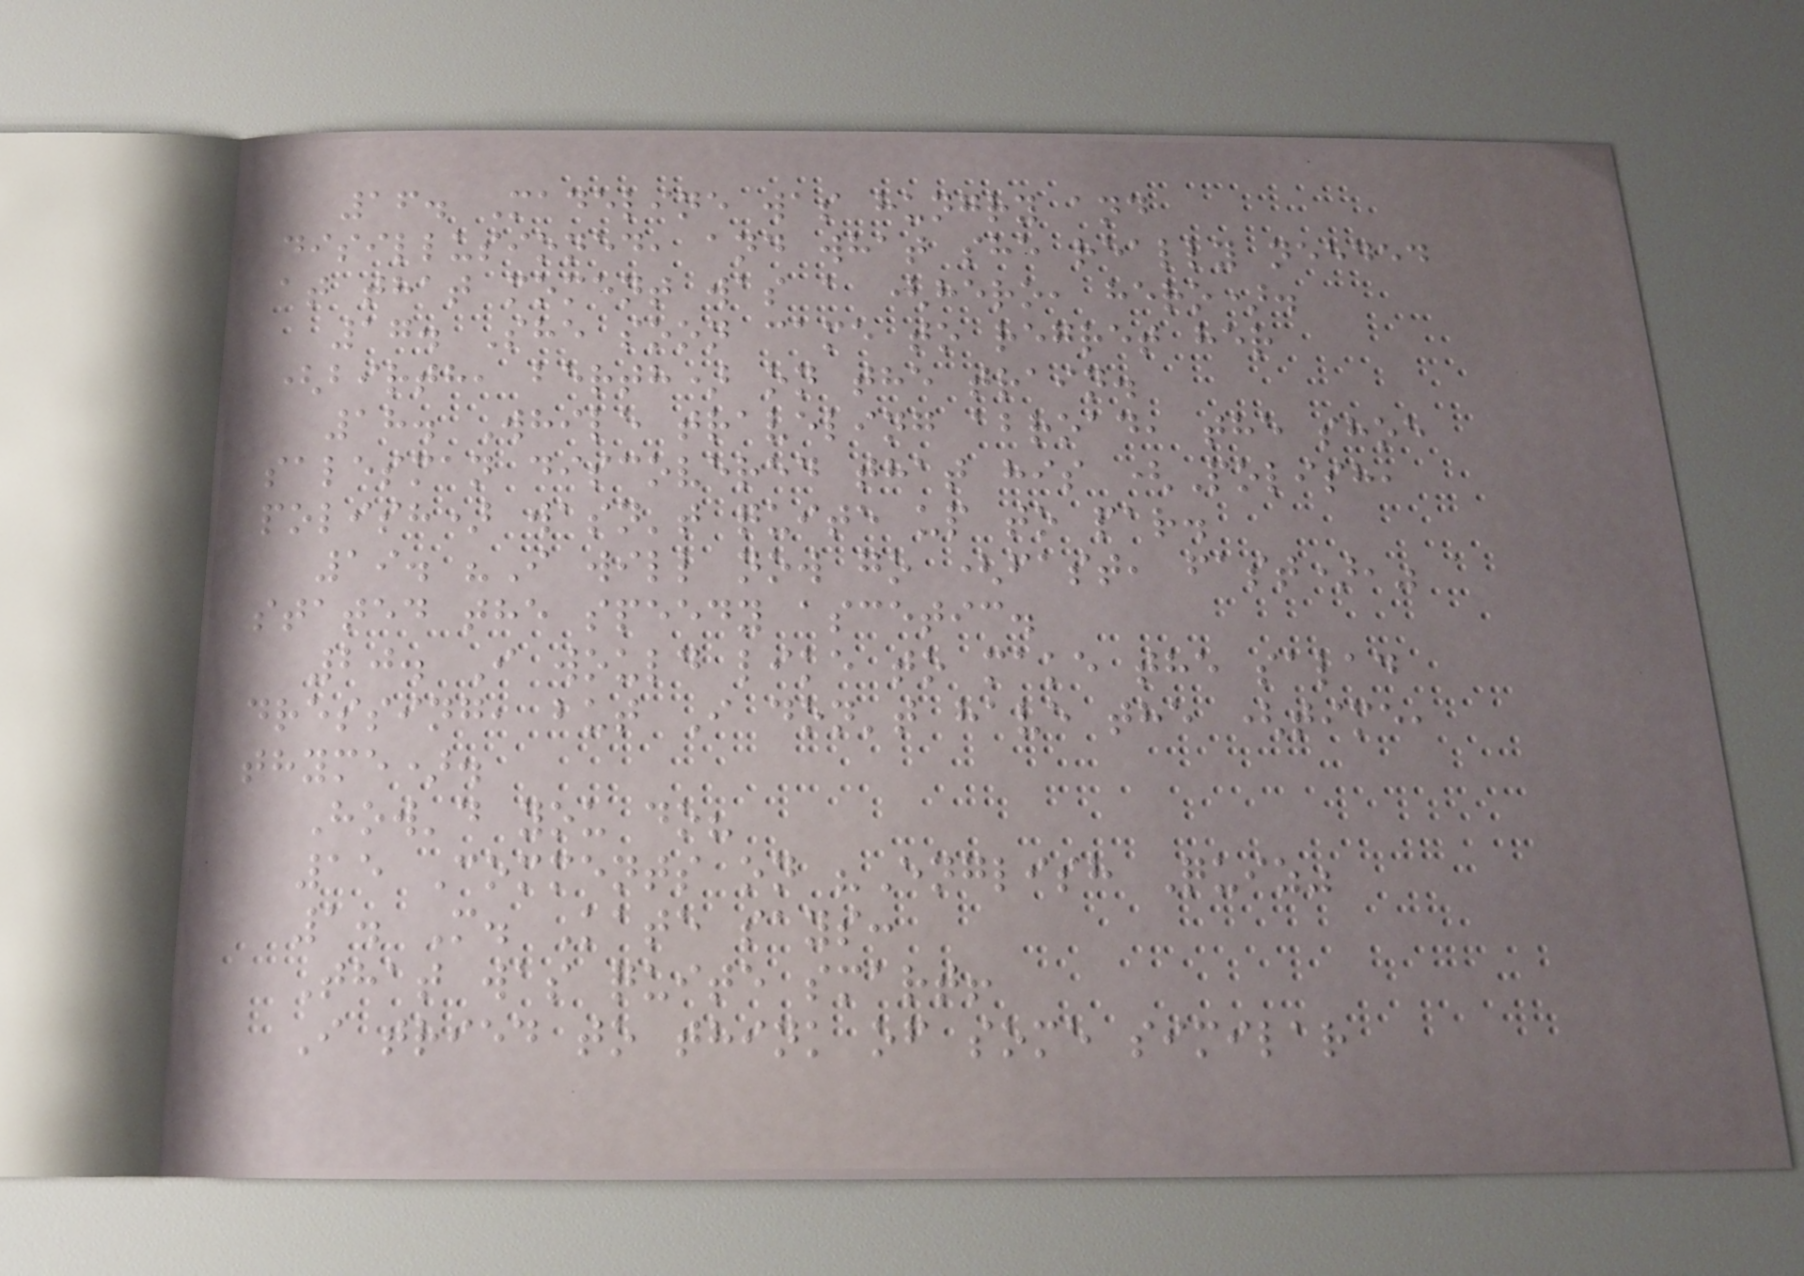16. Madeline was hungry and
disillusioned, and what she really needed
at that moment was a (hero, hero).
17. She soon came to regret her
(birth, berth) on the train.
18. While traveling abroad, the shoe
salesman discovered that his (Polish,
polish) wasn't quite up to par.
19. "I will now go (fast, fast),"
stated the speedy ascetic.
20. I would like to make the salad
dressing, but I don't have the (time,
thyme).
How'd you do?
15 Comments on "English Quiz"
1. M. Kate says:
That was quite smart!
I tried to think of some similar
